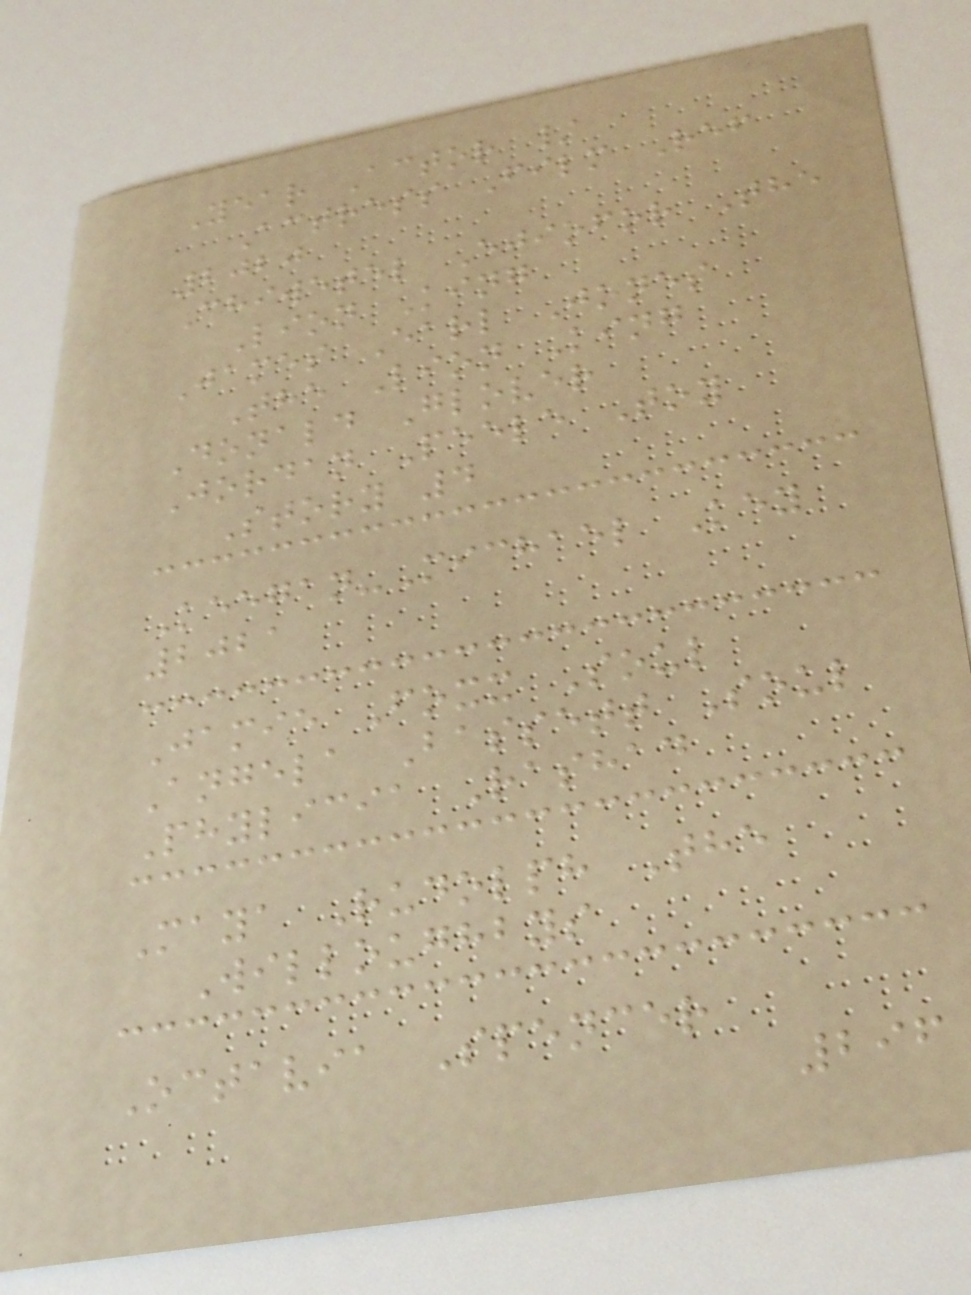Year Actor /
Actress Film Ref
2020
Chiwetel Ejiofor The
Lion King
James Earl Jones
The Lion King
Donald Glover
Jordan Peele Toy
Story 4
Keegan-Michael Key
2021
Jamie Foxx Soul
Angela Bassett Soul
Phylicia Rashad
Maya Rudolph The
Willoughbys
Octavia Spencer
296
